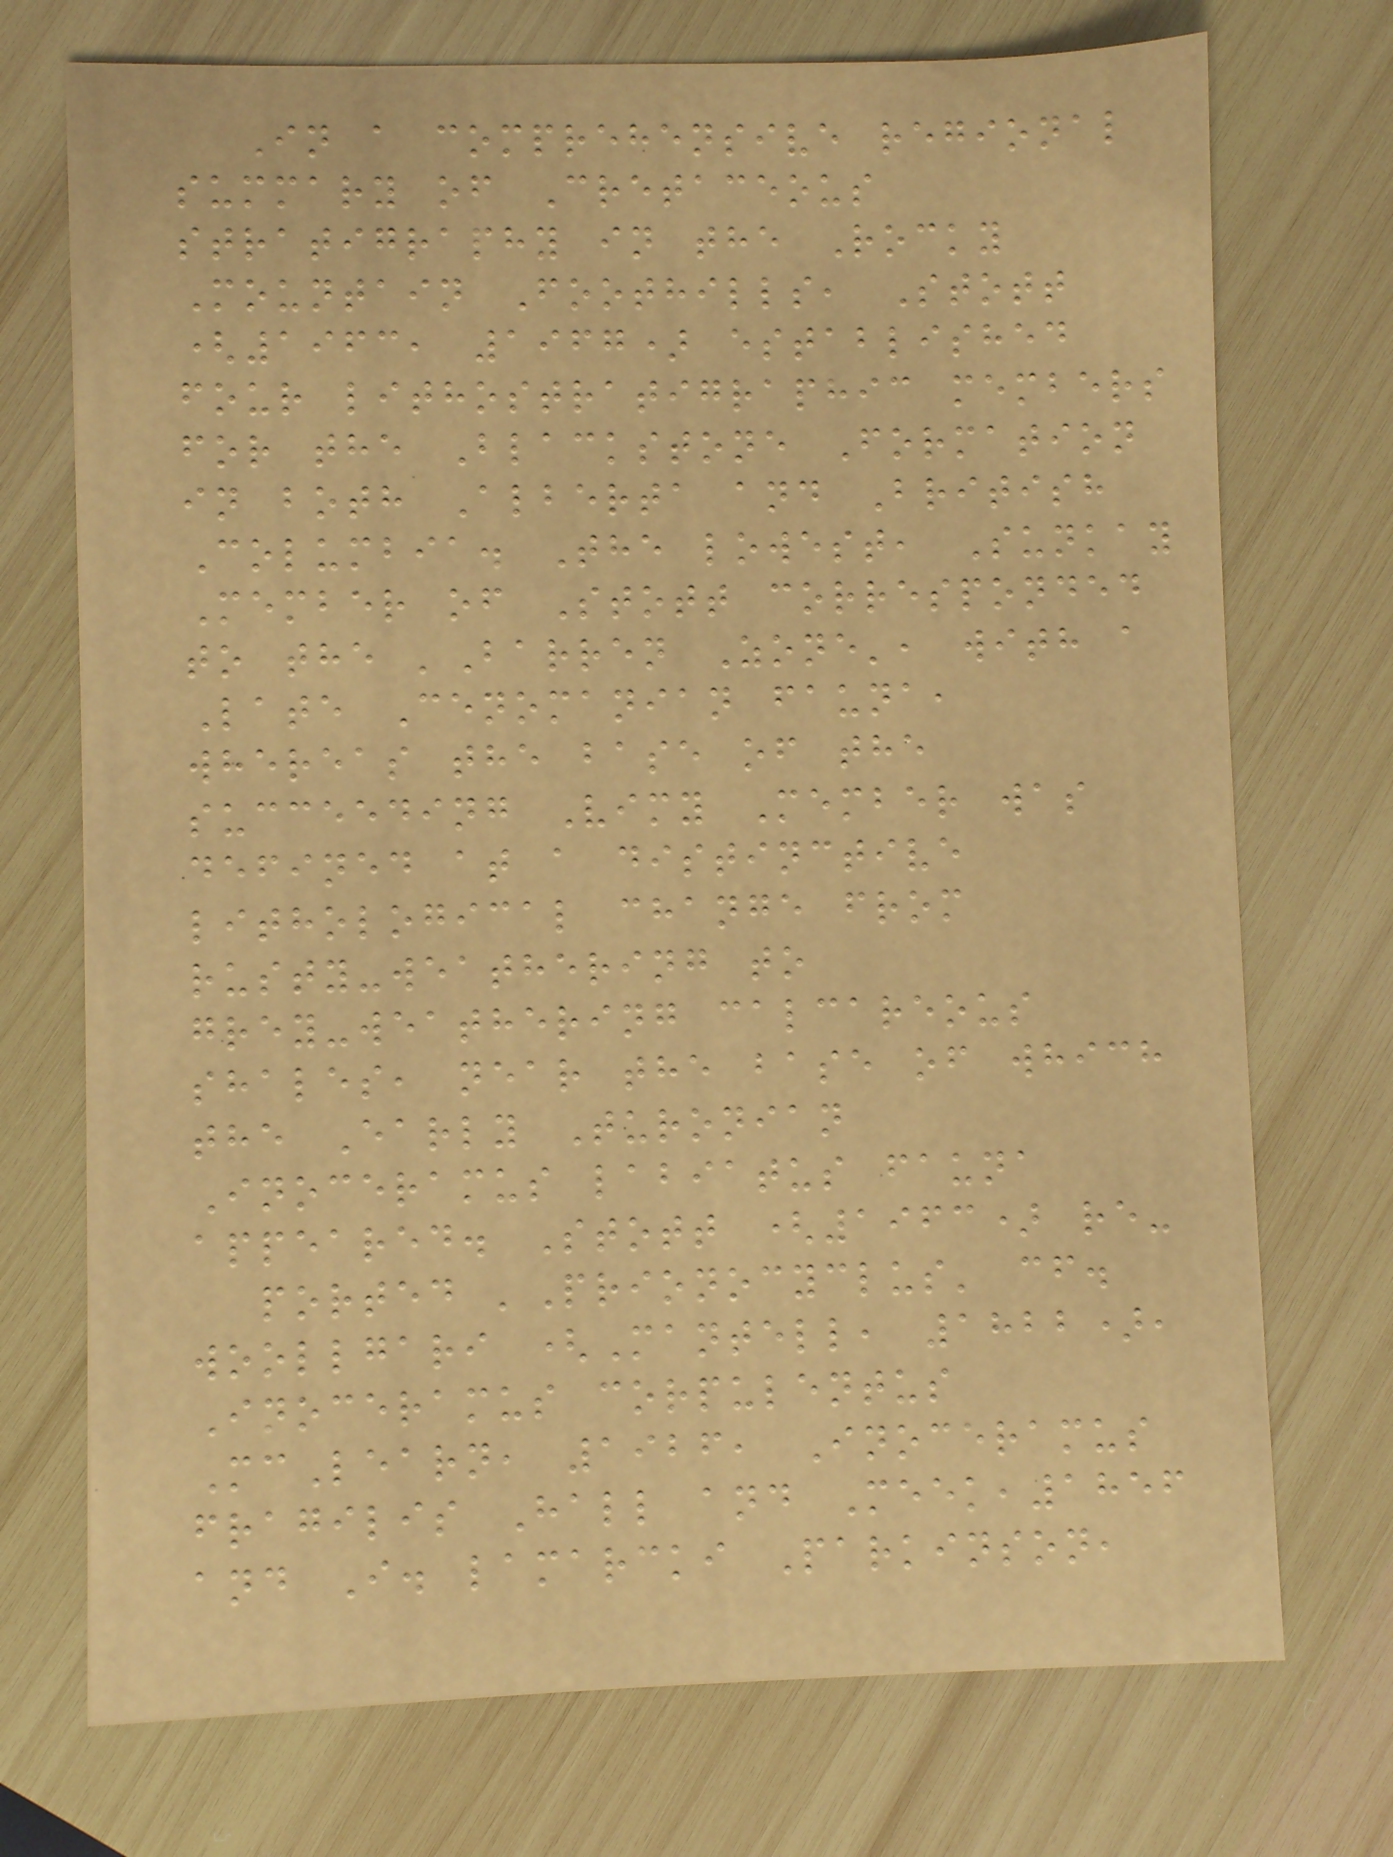In a comprehensive regional
summary of Cretaceous
stratigraphy in the Rocky
Mountain Foothills, Stott
(1963, 1967) established
four lithostratigraphic members
for the Blackstone Formation
in both Alberta and British
Columbia. The lowest, Sunkay
Member of Stott corresponded
to the 'Barren Zone', with a
Late Cenomanian fauna,
whereas the base of the
succeeding Vimy Member was
defined at a distinctive
lithological change from
rusty-weathering to
grey-weathering calcareous
shales, near the base of which
the Early Turonian
Inoceramus labiatus fauna
appeared. Stott (1963) re-
ported 'Prionocyclus' cf.
woollgari (Mantell, 1822),
Inoceramus corpulentus
McLearn, 1926, Inoceramus
fragilis Hall and Meek,1856
and I. lamarcki Parkinson,
